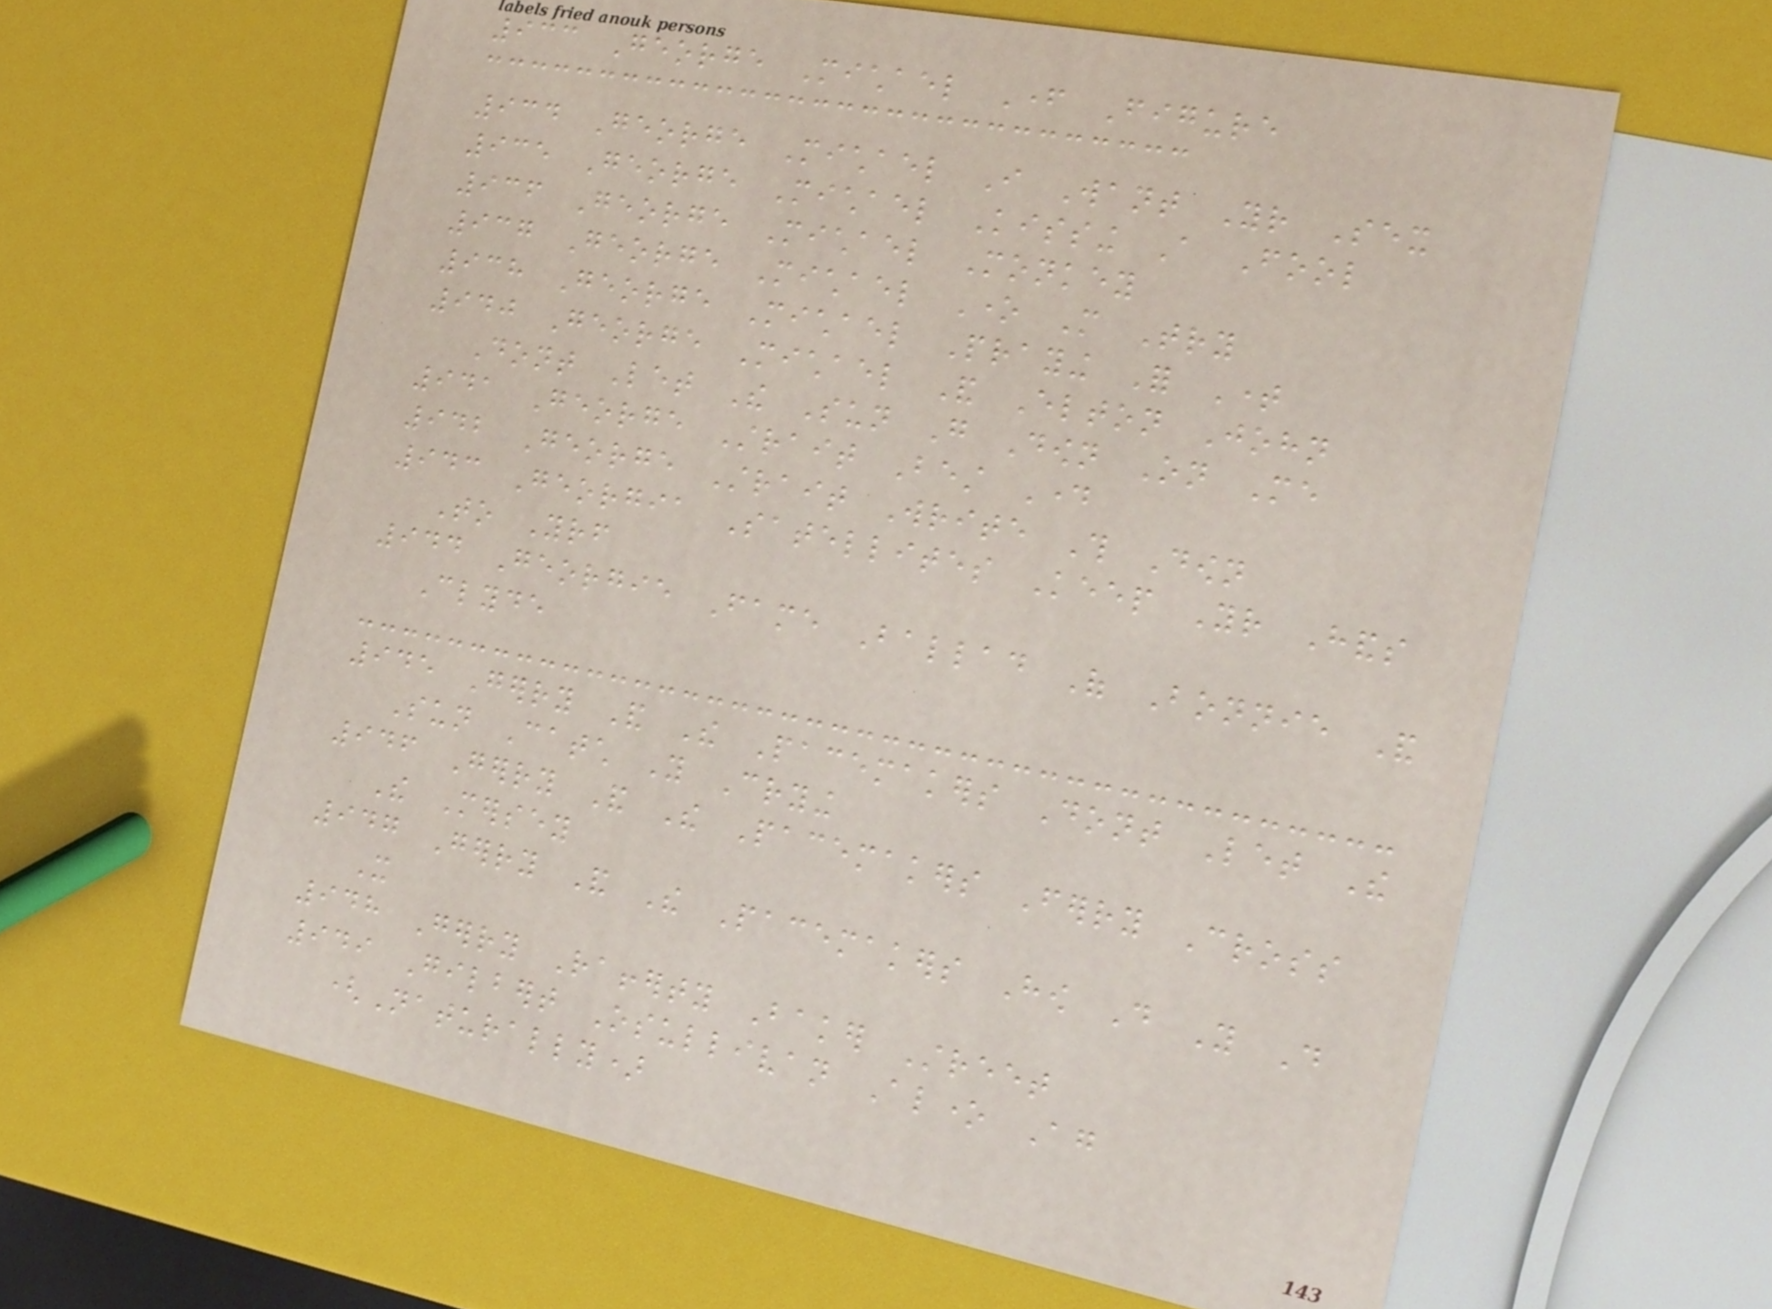933 George Michael Father Figure
934 George Michael I Want Your Sex
935 George Michael Kissing A Fool
936 George Michael Monkey
937 George Michael One More Try
938 George Michael Praying For Time
940 George Michael And Elton John
Dont Let The Sun Go Down On Me
941 George Strait Best Day
942 George Strait Write This Down
943 Georgia Satellites Keep Your Hands
To Yourself
944 Georgie Fame Ballad Of Bonnie And
Clyde
945 Gerry And The Pacemakers Dont Let The
Sun Catch You Crying
946 Gerry And The Pacemakers Ferry Cross
The Mersey
947 Gerry And The Pacemakers How Do You Do
It
948 Gerry Rafferty Baker Street
949 Gilbert Osullivan Alone Again
(Naturally)
